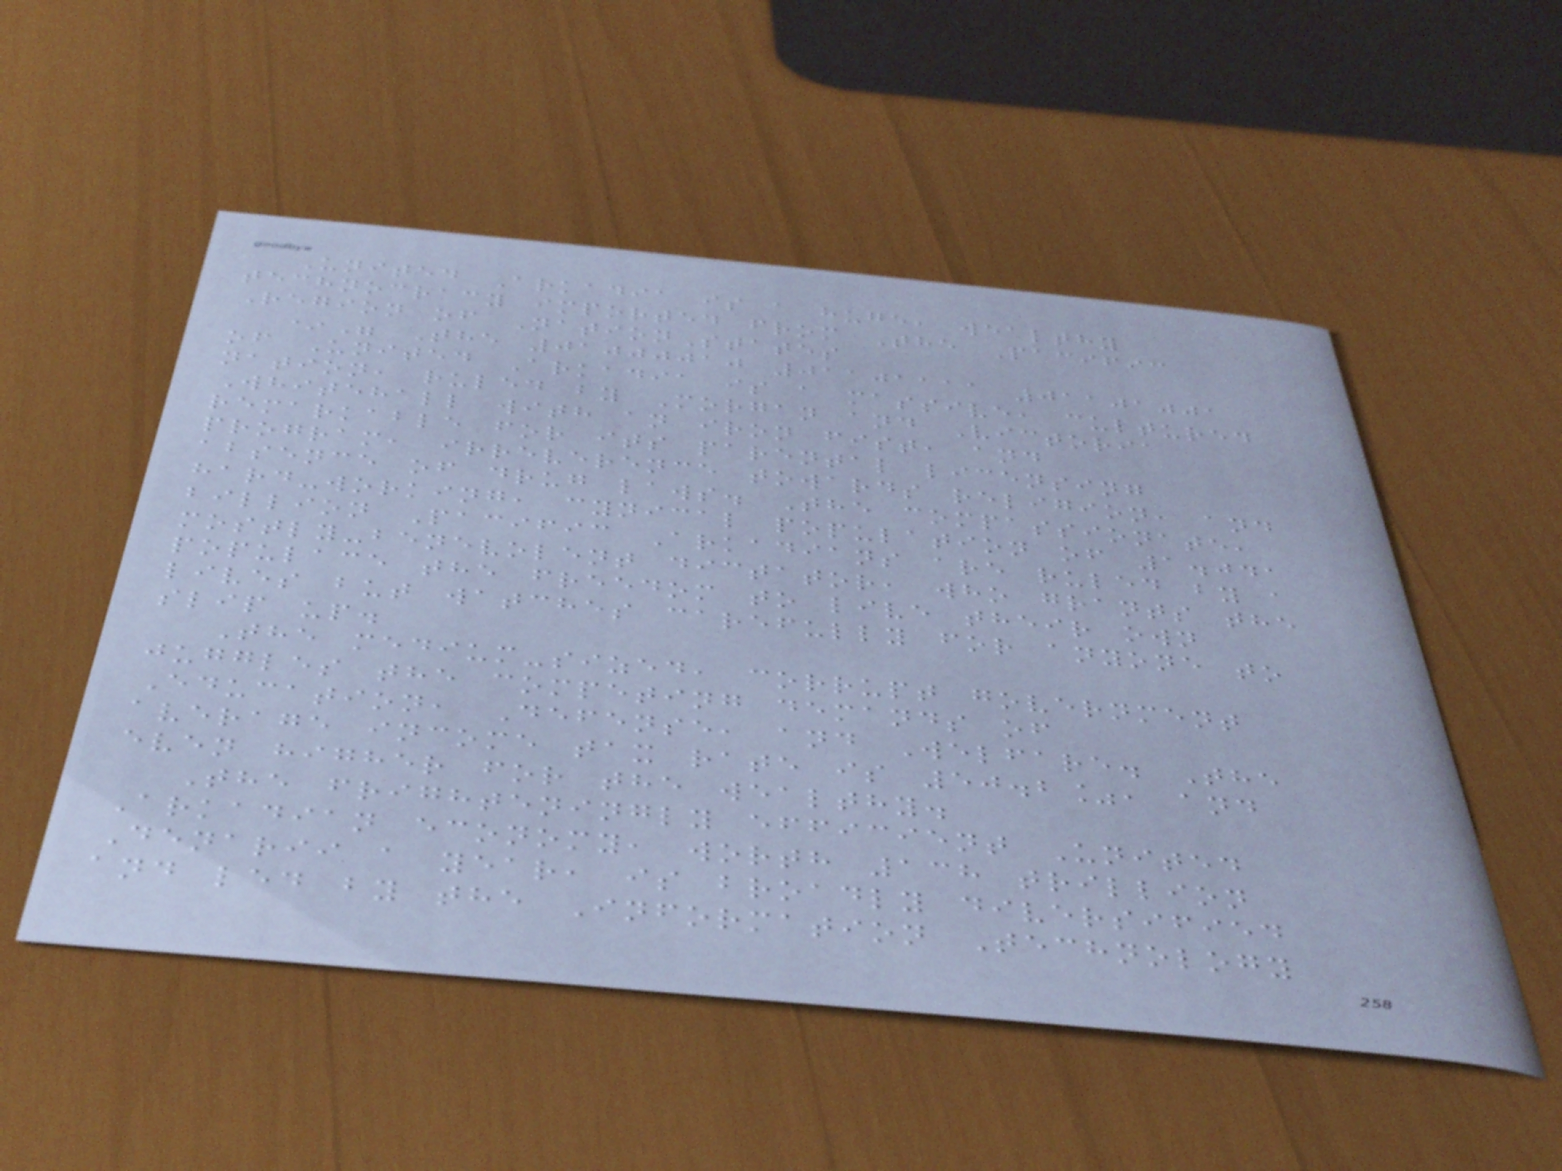United Arkadia is a huge, wealthy
technocracy imported from The Pacific
Region of NationStates
*" The 01000010 01101111 01101001
of United Arkadia is a massive, cultured
nation, ruled by Morgan and Victoria
Whitehall with an iron fist, and
remarkable for its parental licensing
program, irreverence towards religion, and
absence of drug laws. The compassionate,
hard-working, cynical population of 1.041
billion Pacific Arkadians are ruled by a
mostly-benevolent dictator, who grants the
populace the freedom to live their own
lives but watches carefully for anyone to
slip up.
The medium-sized, corrupt government
juggles the competing demands of
Education, Defense, and Welfare. The
average income tax rate is 50.2%, and
even higher for the wealthy.
The frighteningly efficient United
Arkadian economy, worth 138 trillion
Denarii a year, is broadly diversified
and led by the Information Technology
